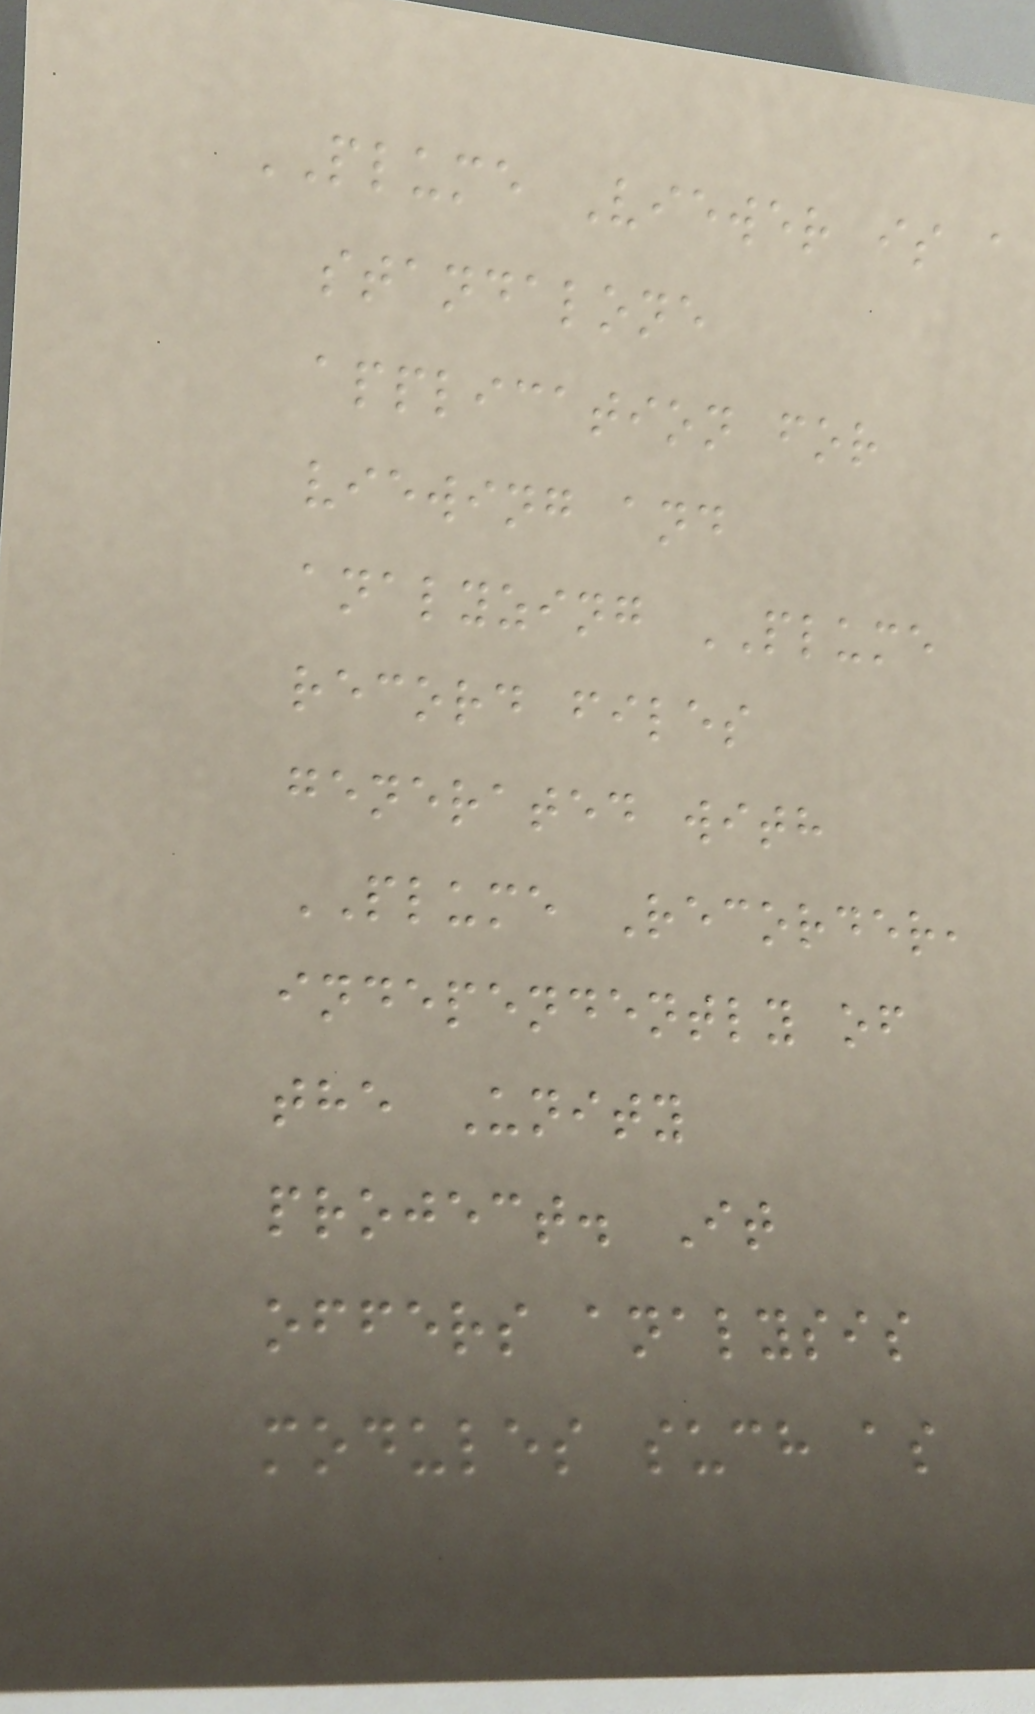PLUME Viewer is a
standalone
application for
viewing and
analyzing PLUME
record files
generated with
PLUME Recorder,
independently of
the Unity
project. It
offers analysis
modules such as
